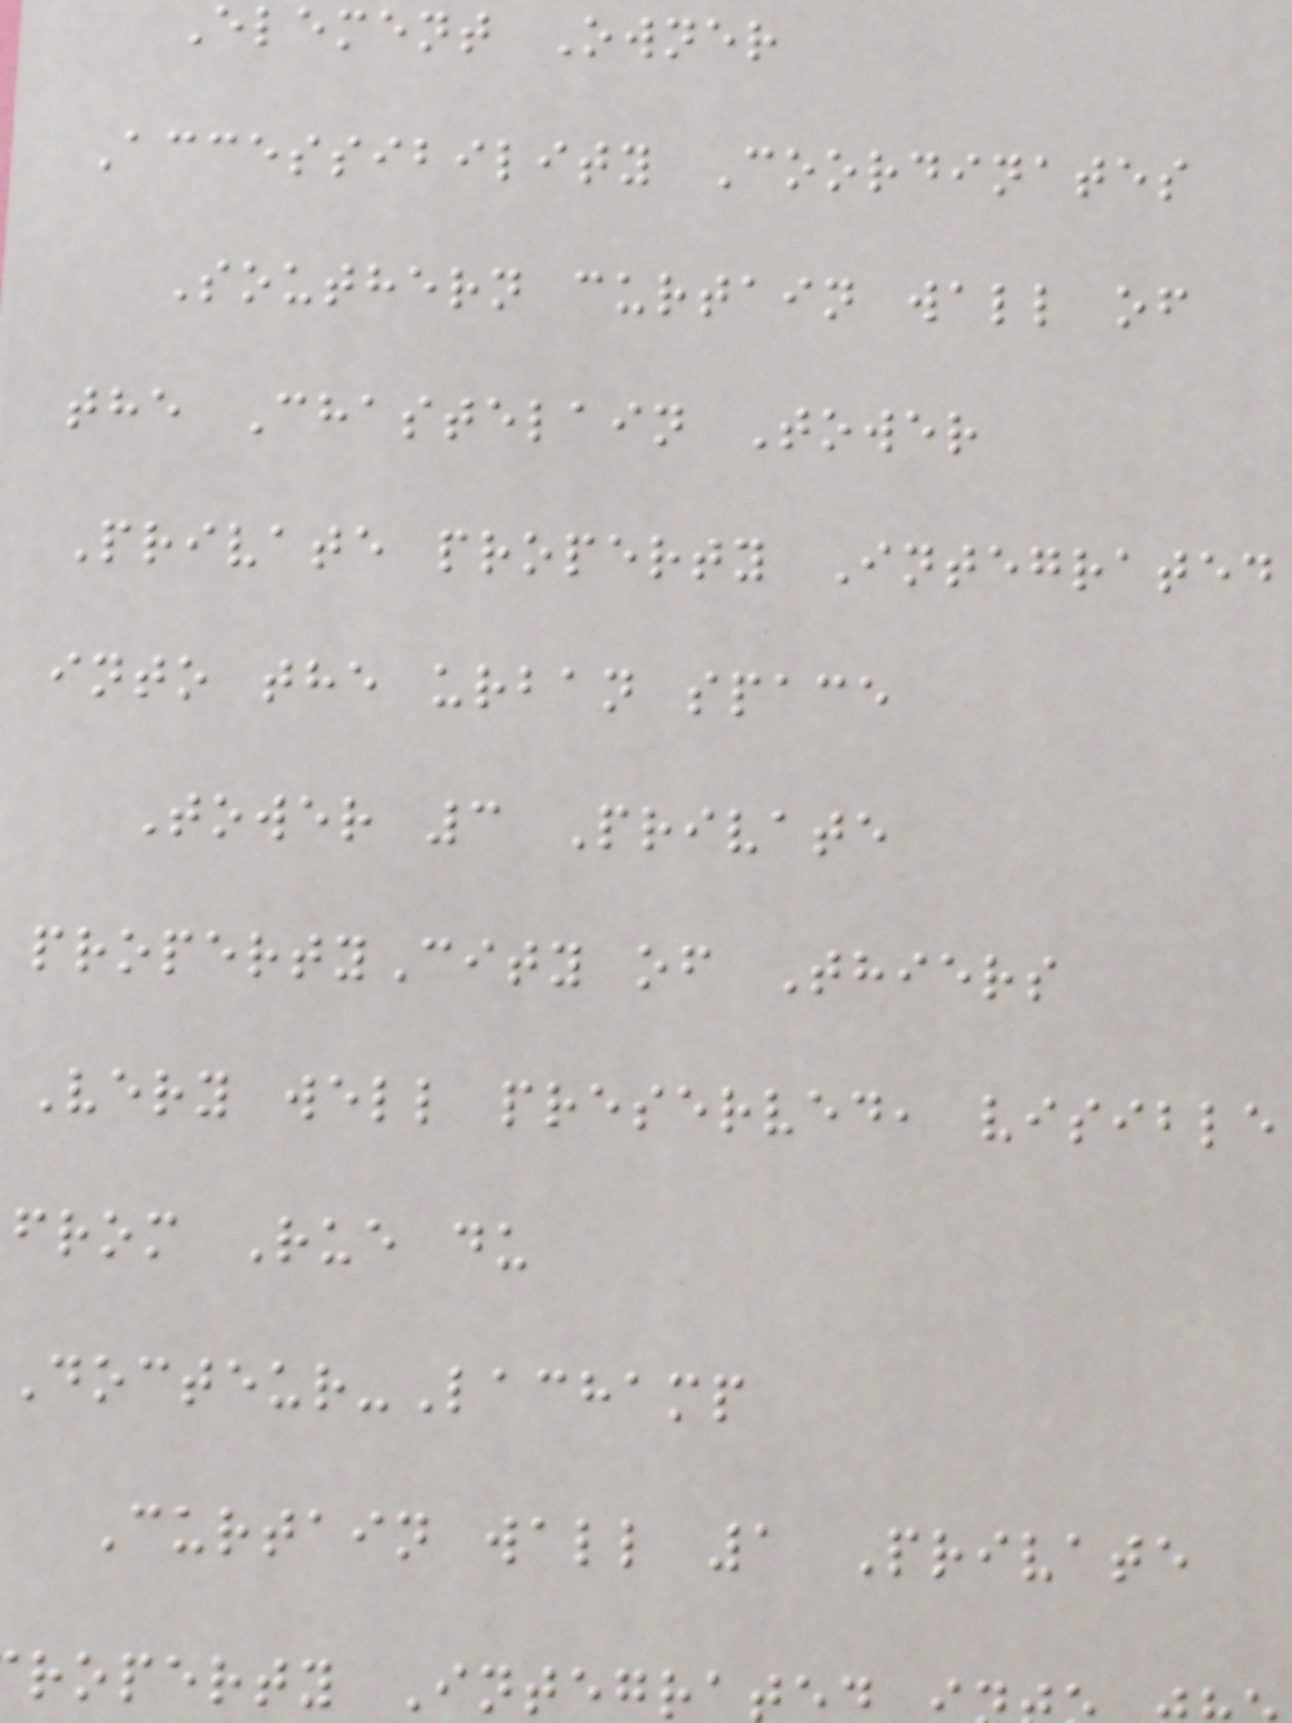Element Owner
Accessibility Coordinates
Southern curtain wall of
the Chastelain Tower
Private property Integrated
into the urban space
Tower 3 Private
propertyCity of Thiers
Very well preserved, visible
from Rue du
Docteur-Lachamp
Curtain wall 1 Private
roperty Integra
